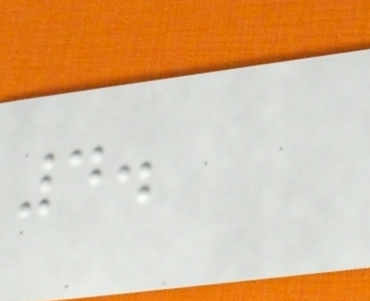4.
